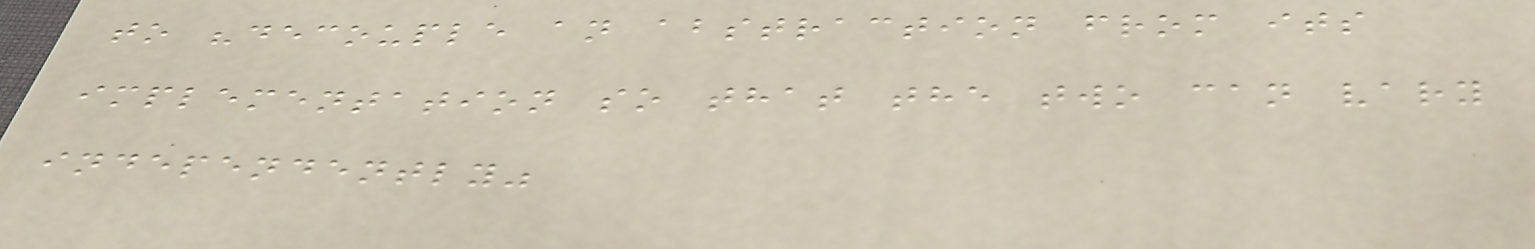to "decouple an abstraction from its
implementation so that the two can vary
independently"
